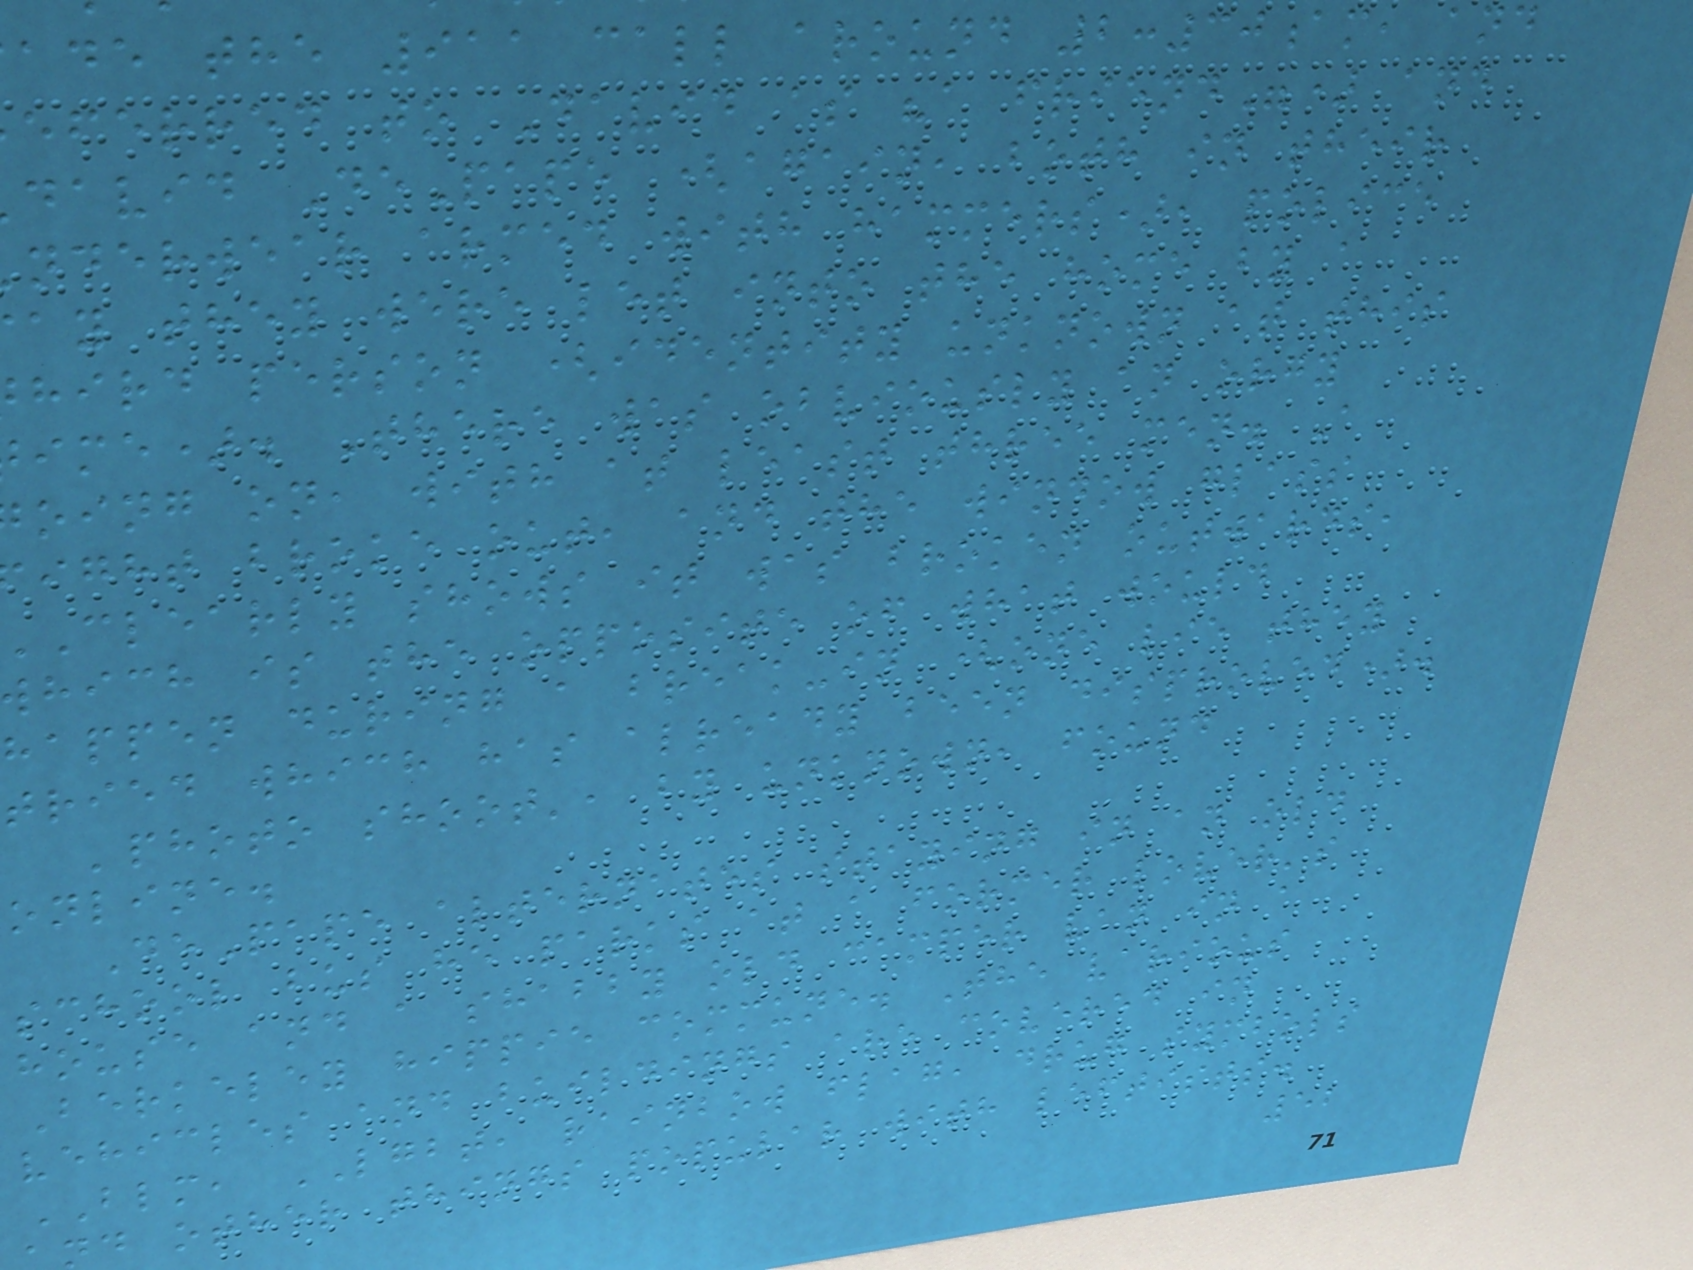ade the 911 call around 2:30am, and
eferred to David as "a friend") and
david DePape (again, both in their
nderwear armed with hammers), police
ay they were let into the home by a
hird person (identity unknown at this
ime). There was obviously an orgy
oing on, with at least three men. A
ight broke out, and the window glass
clearly shows it was broken outwards,
hich is the opposite of what would
happen during a break-in (one lie they
tried which has already been disproved).
'photo shoot', by unknown, found
online.
DePape alternates staying in an old
school bus he parks at a former lover's
house and a shabby old camper van in a
Berkeley hippie commune. The various
vehicles and buildings are covered in
BLM, LGBT, rainbow flag, drug symbols
d other things popular with leftists.
52
